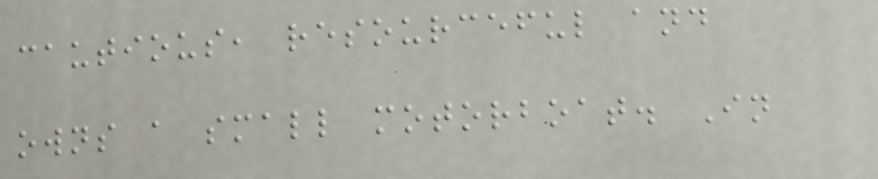cautious, resourceful and
owns a small motorboat. In
